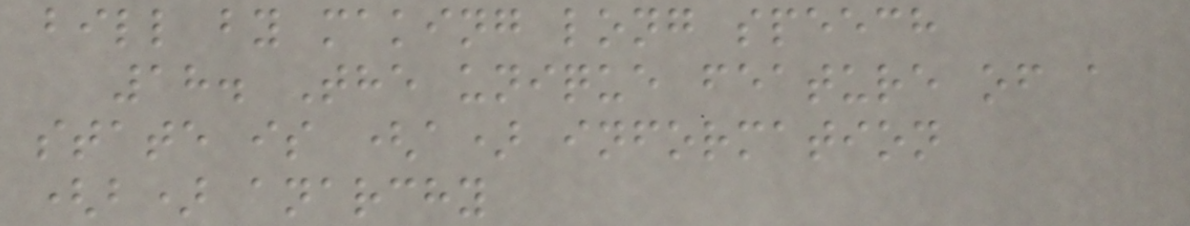bill by making long speech
18. The unique feature of a
state is (a) information
(b) anarchy
